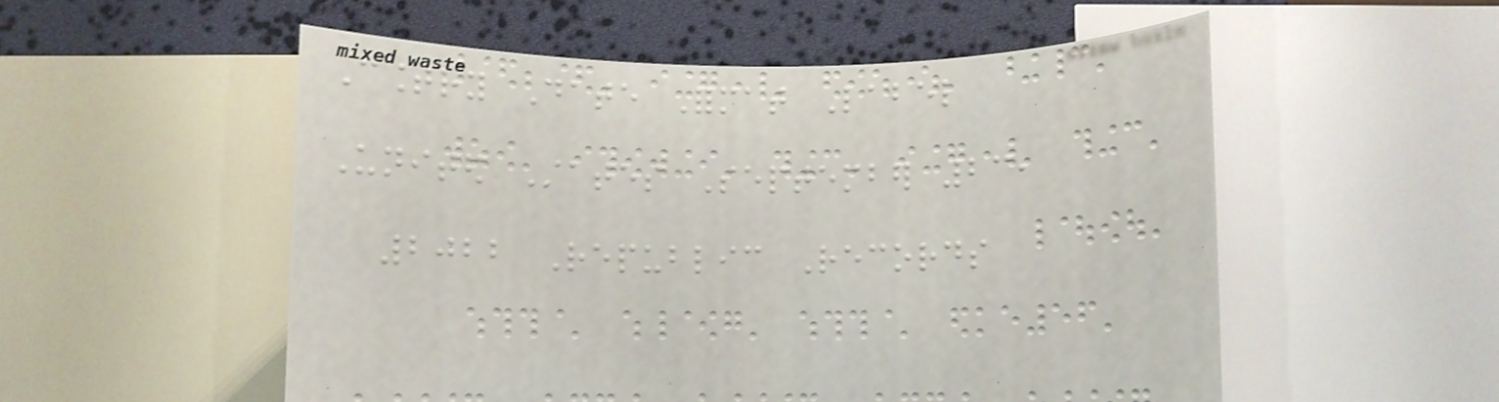Country Date Format Label
United States September 23,
2022 Republic Records
